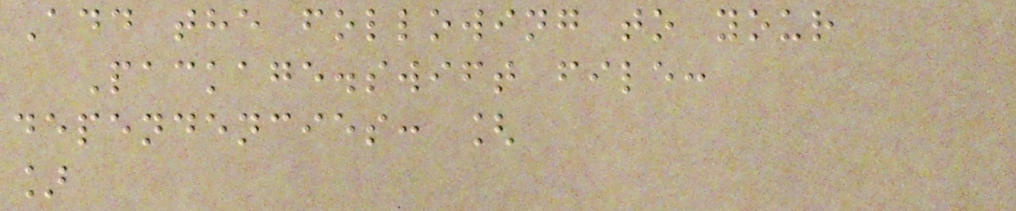Add the following to your
Package.swift file:
dependencies: [
]
